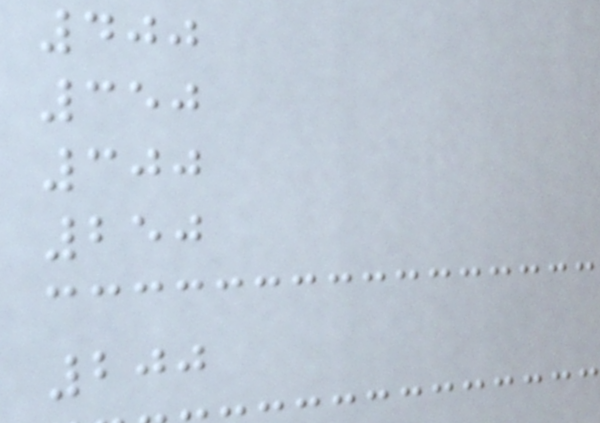400
350
300
250
200
